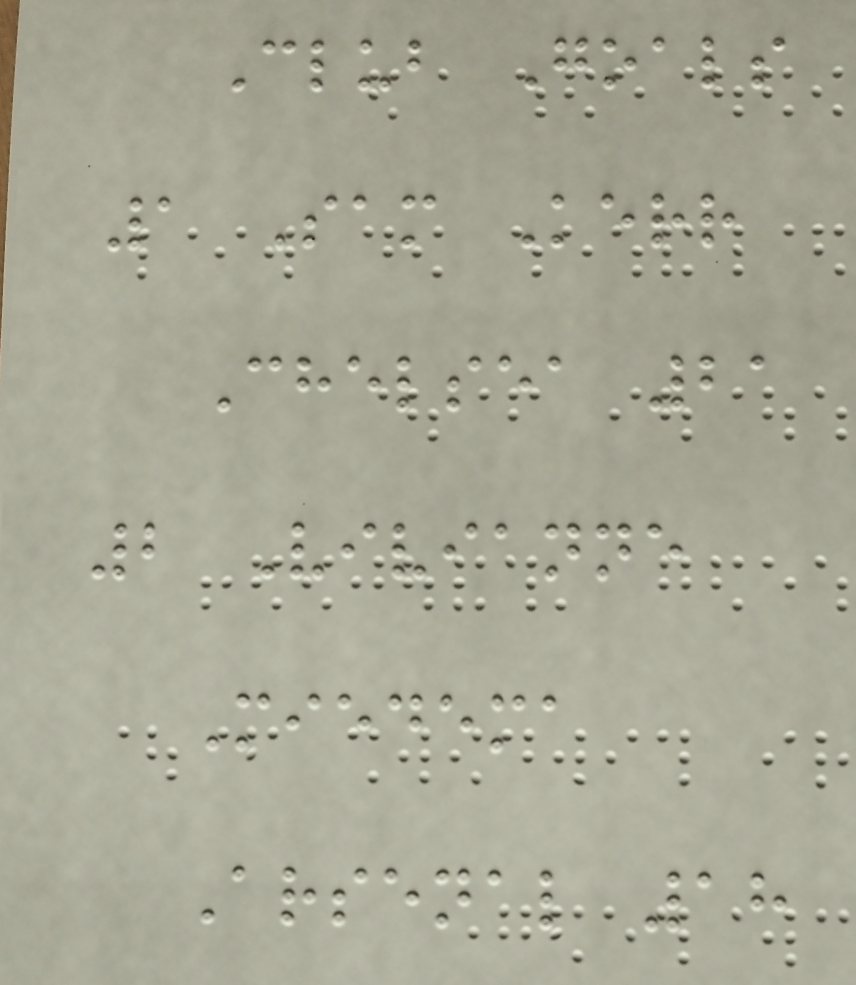Club Goals
1 Sam Kerr
Chelsea 21
2 Vivianne
Miedema
Arsenal 18
